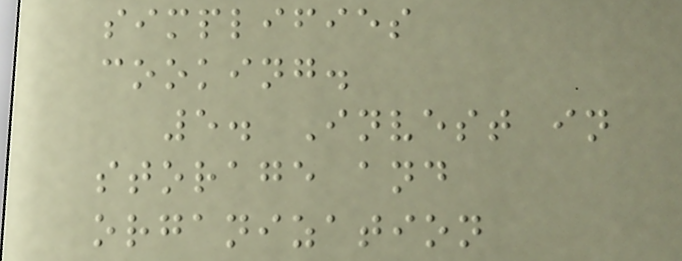simplifies
cooking.
5. Invest in
storage and
organization
